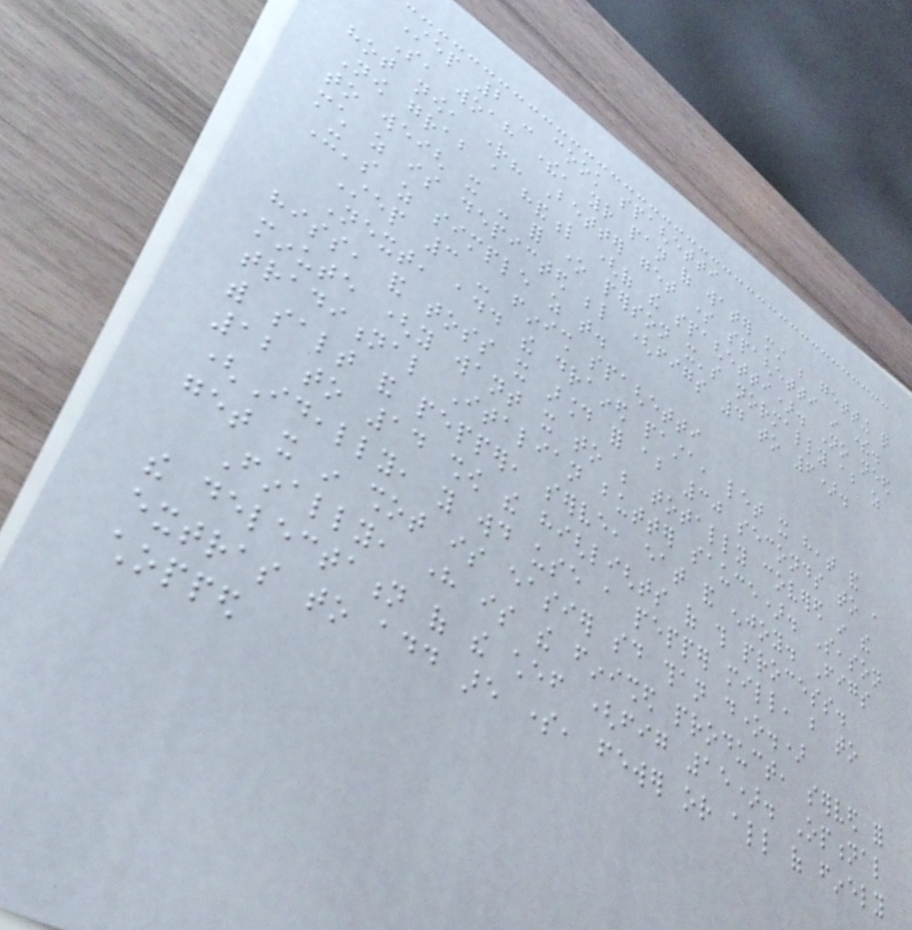Step 2 - cook spaghetti
So, woah there, your pan of water must be getting quite
hot now, right? Better get some spaghetti in there.
Now grab a handful (of the spaghetti). No need
to weigh it - for one person it's normally about as
much as is depicted below (figs 4 to 6).
It's as simple as that.
Step 3 - finish spaghetti
Next, add the drained pasta, let it heat and
hiss, and toss it around for about 30 seconds to a
minute (you want it to be totally covered in the
traditional Italian butter sauce). Season
with salt and pepper, serve, eat and enjoy. Figs
12 to 14 show the highlights of this process.
(Ideally, you would use a pepper mill, but to
get it in shot is easier said than done.)
Finally, here is the finished product, served for
the delectation of the chef (fig 15). Optional
extras to add are some, fewer or all of finely
chopped
